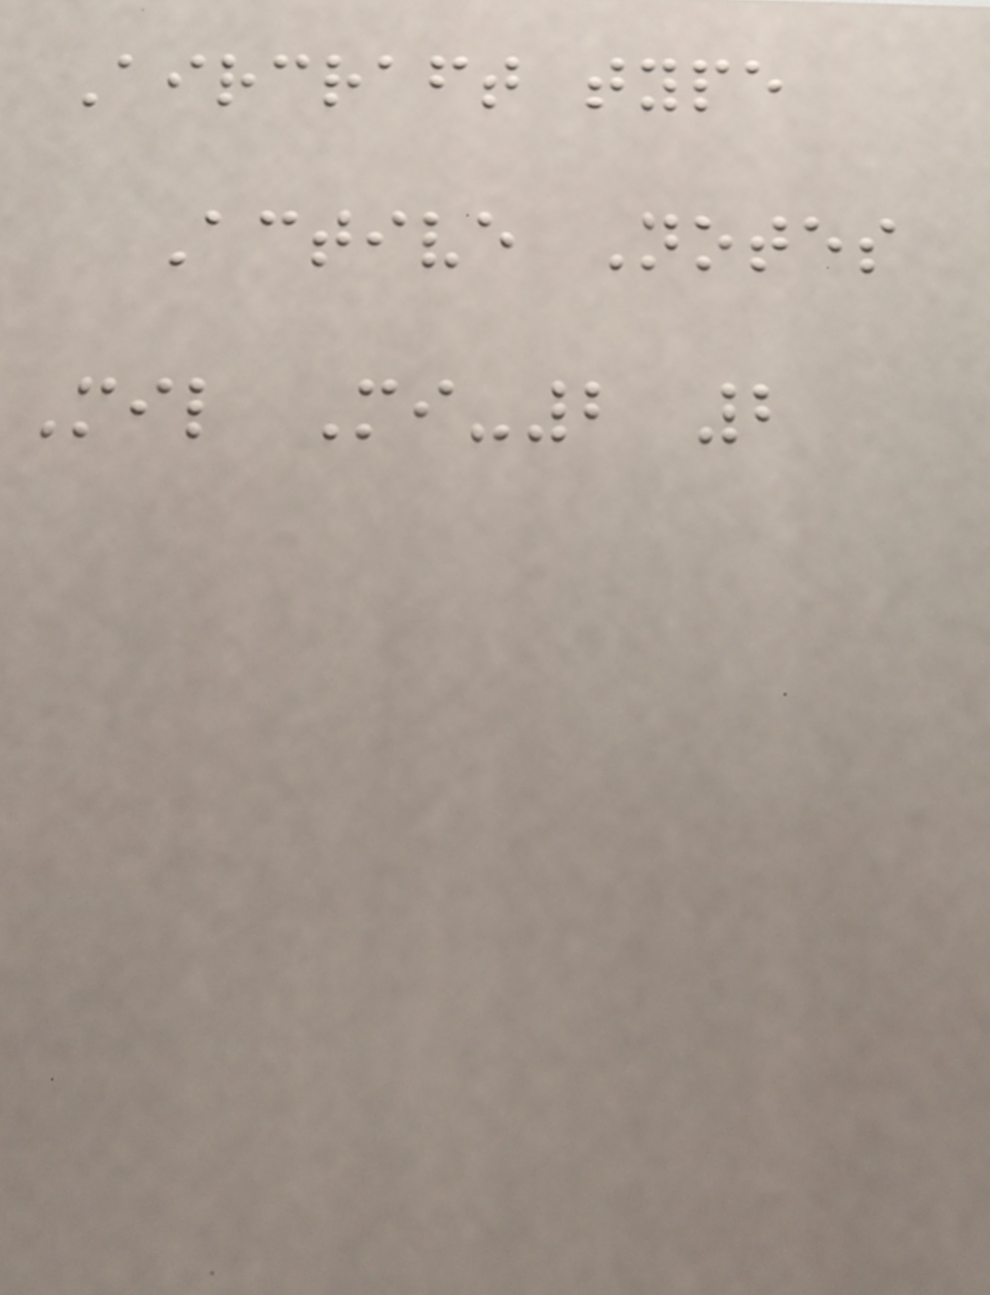Aircraft type
Active Notes
Mil Mi-2 2
